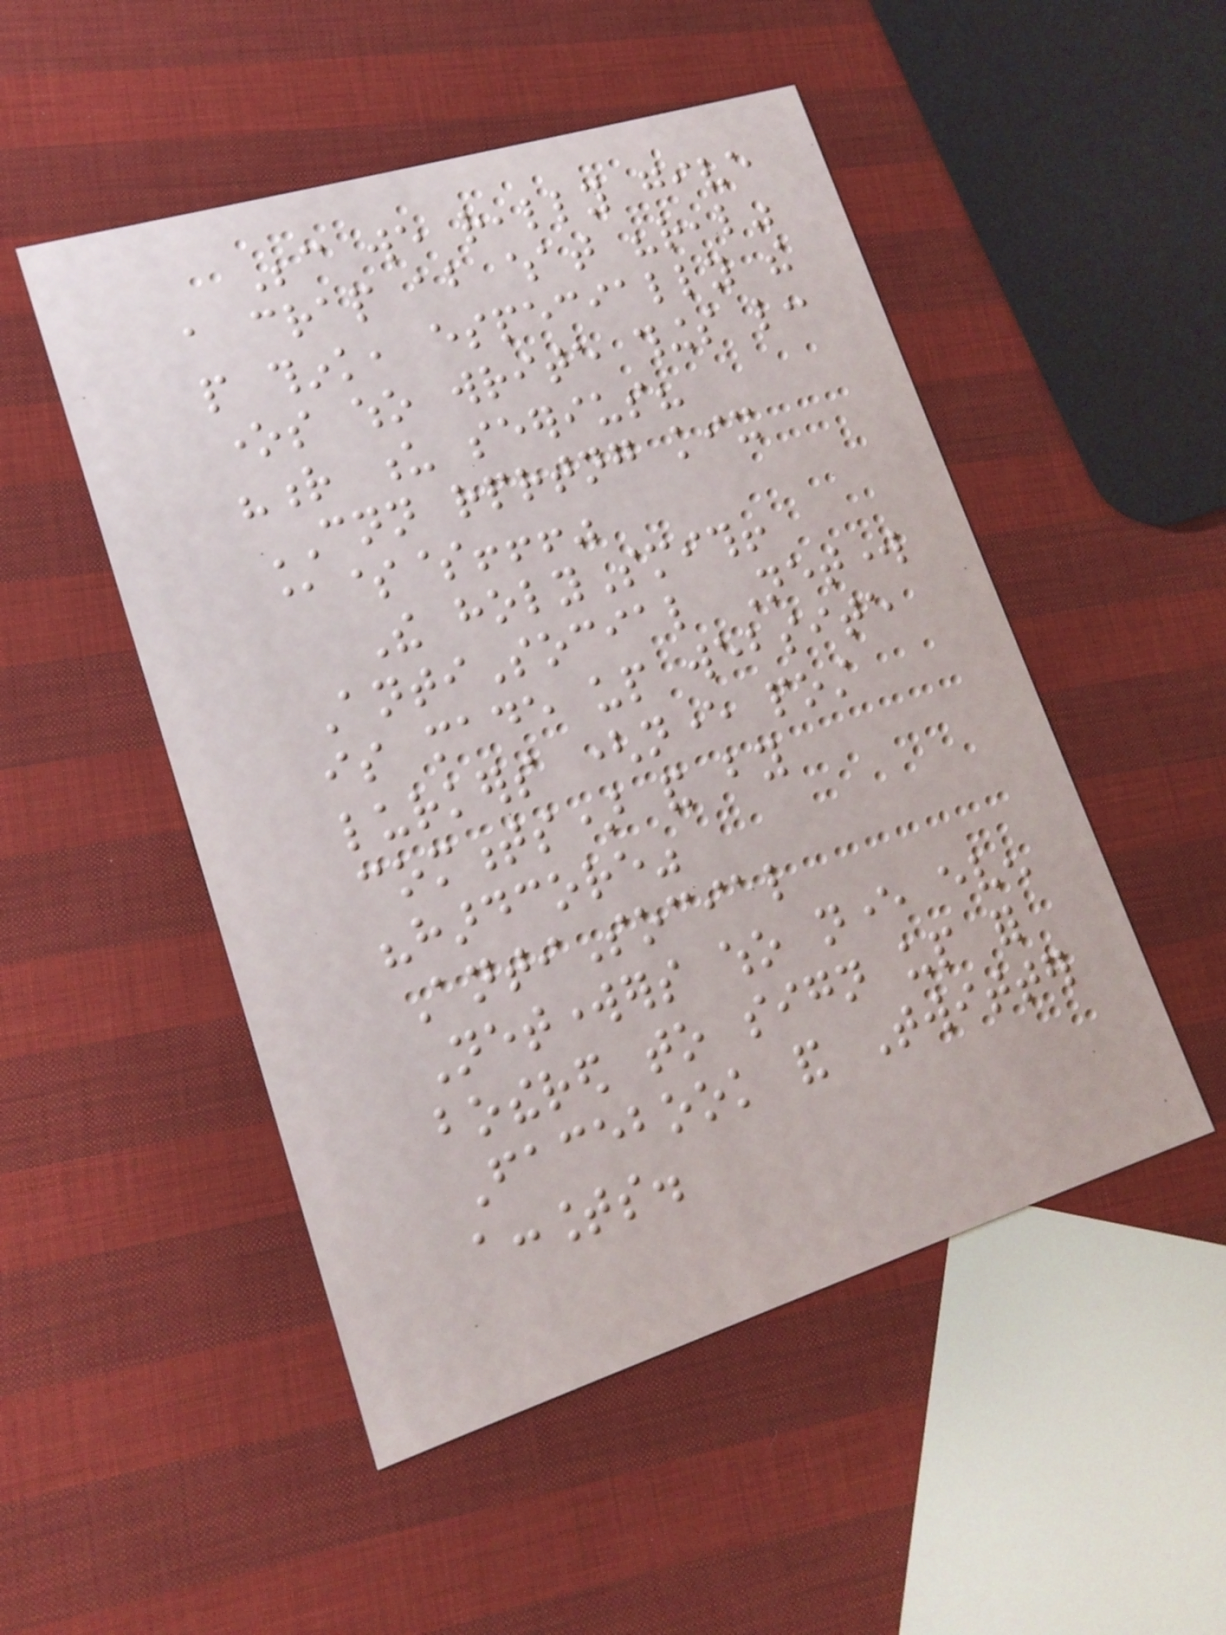Because we really give
a crap about what "real"
people think, especially the
ones who write things like:
"r u seerius?
CNN rprtng kix
@$$!!!"
The holySmith!
AntiSocial Network
is made up website
lurkers (never post
comments) and by
"hardcore"
AntiSocial
Networkers who never even
bothered to sign up for
Facebook and Twitter
accounts.
